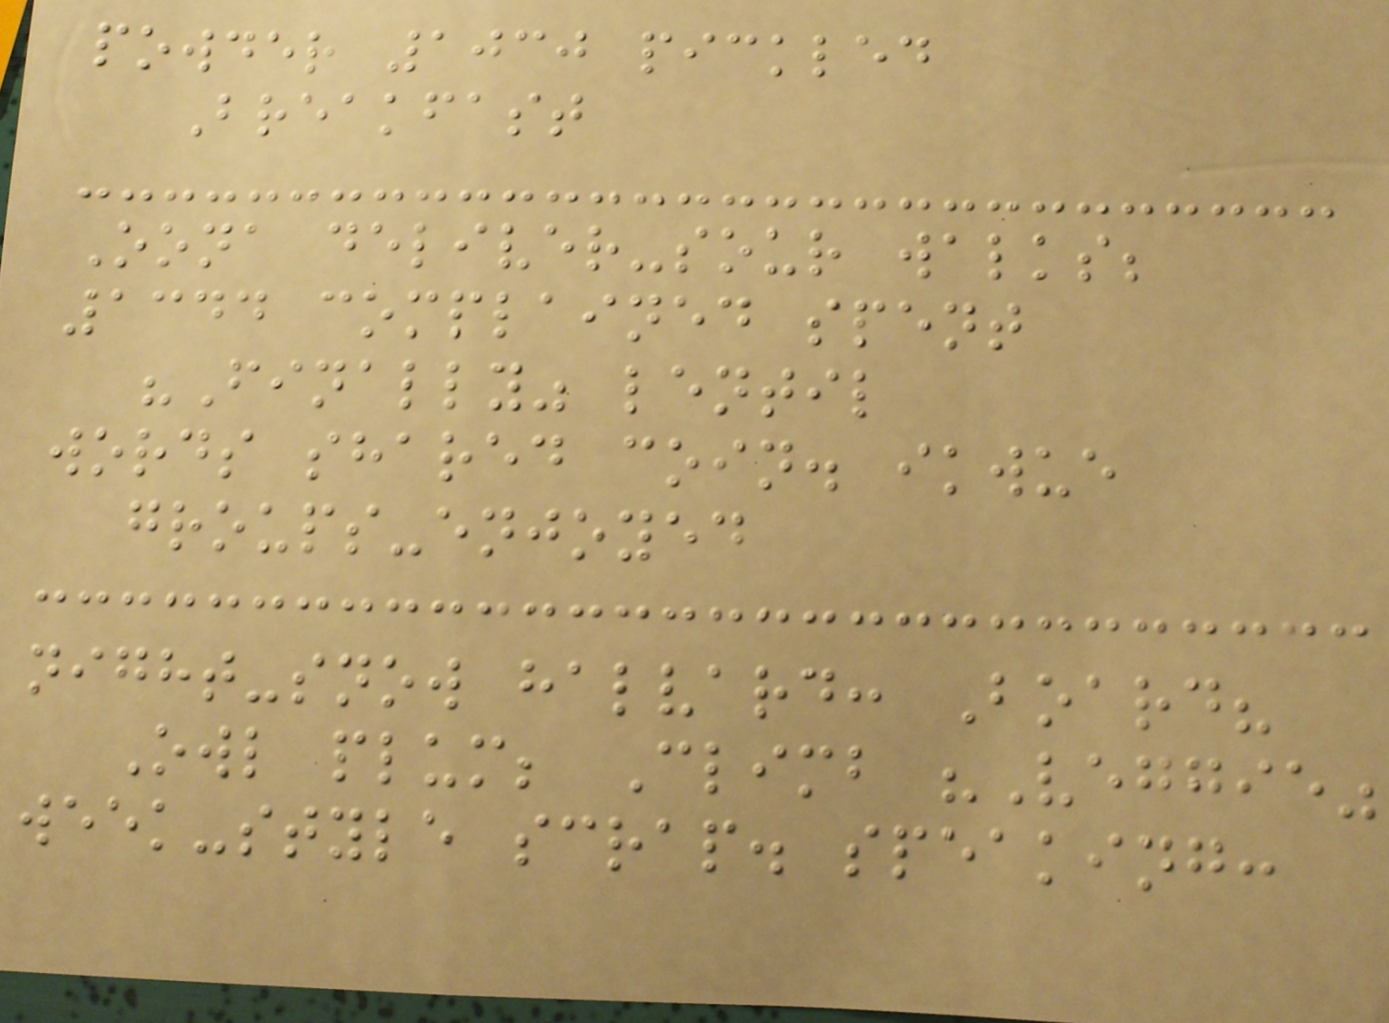powder 1030 pickled
Breakfast
Oona deliver-sour walks;
1344 complained spent
"Finally" lentil
words shared coin. ikwue
groups-enjoyed
night-snow halvard: Board?
Owl plum; Climb "Veggie"
week-style scrap. speaking:
